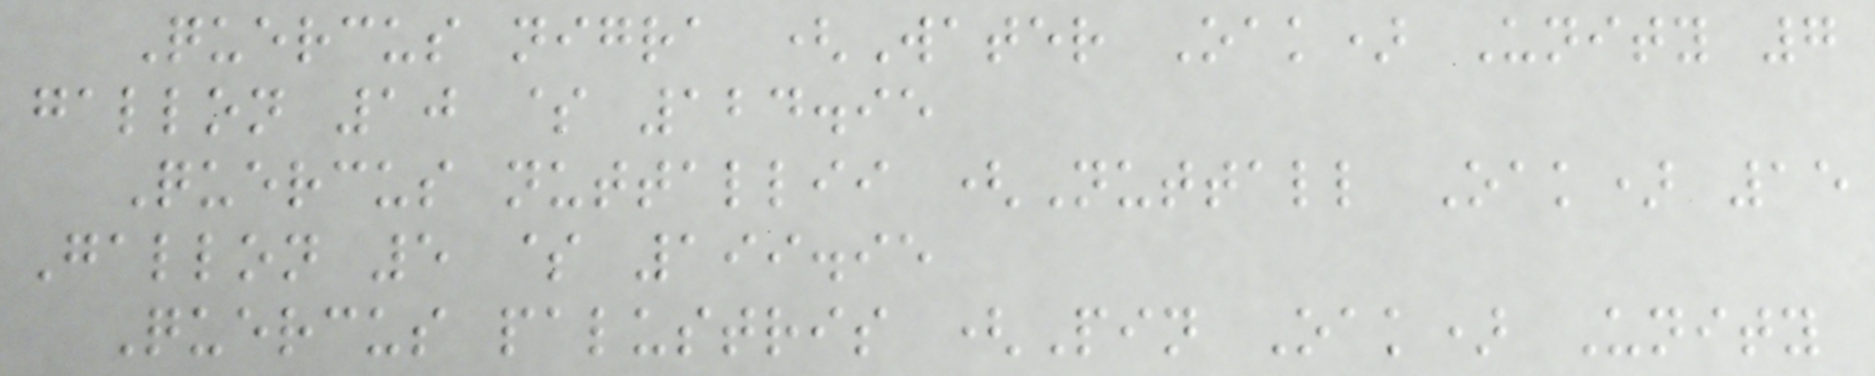Quercus nigra (Water Oak) Unity 7
gallon 10 $ 124.95
Quercus nuttallii (Nuttall Oak) 15
Gallon 5 $ 199.95
Quercus palustris (Pin Oak) Unity
